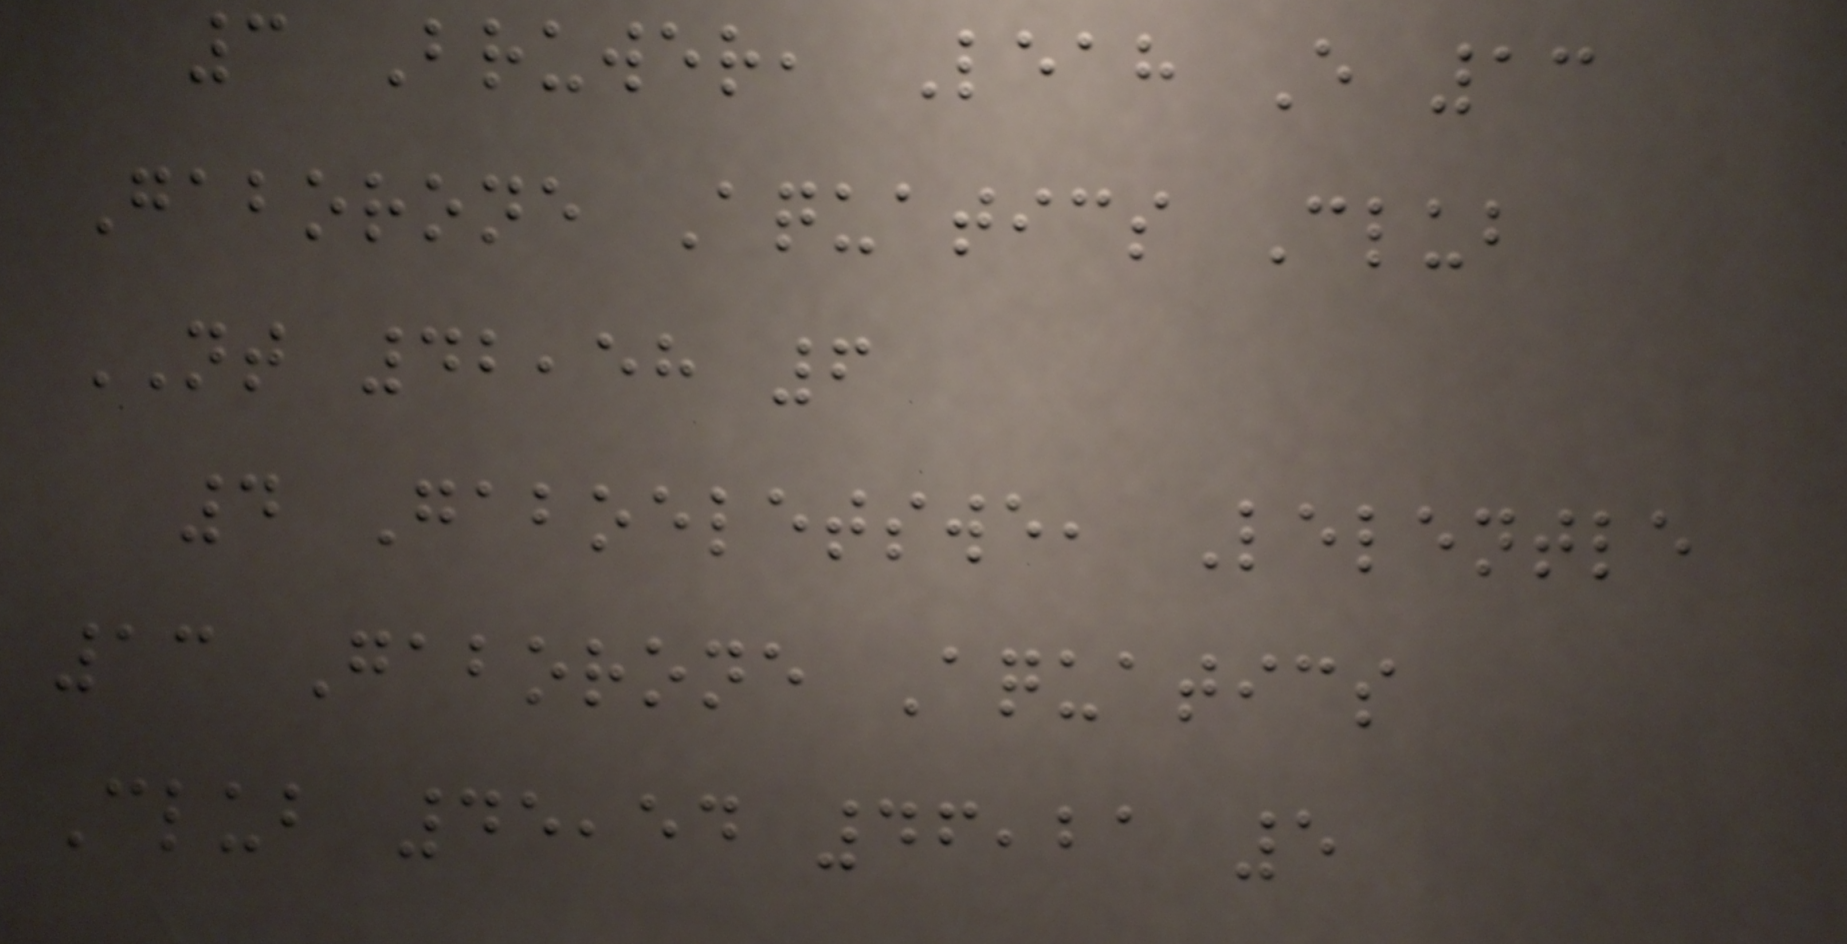3 Bruwer, Leah E 13
Gaborone Aquatics Club
NT 42,58 6
4 Gaboeletswe, Lelentle
13 Gaborone Aquatics
Club 45,54 46,21 5
